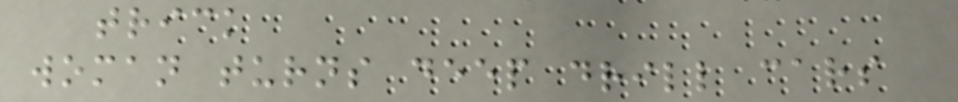trick
woman turns deep drill cars
